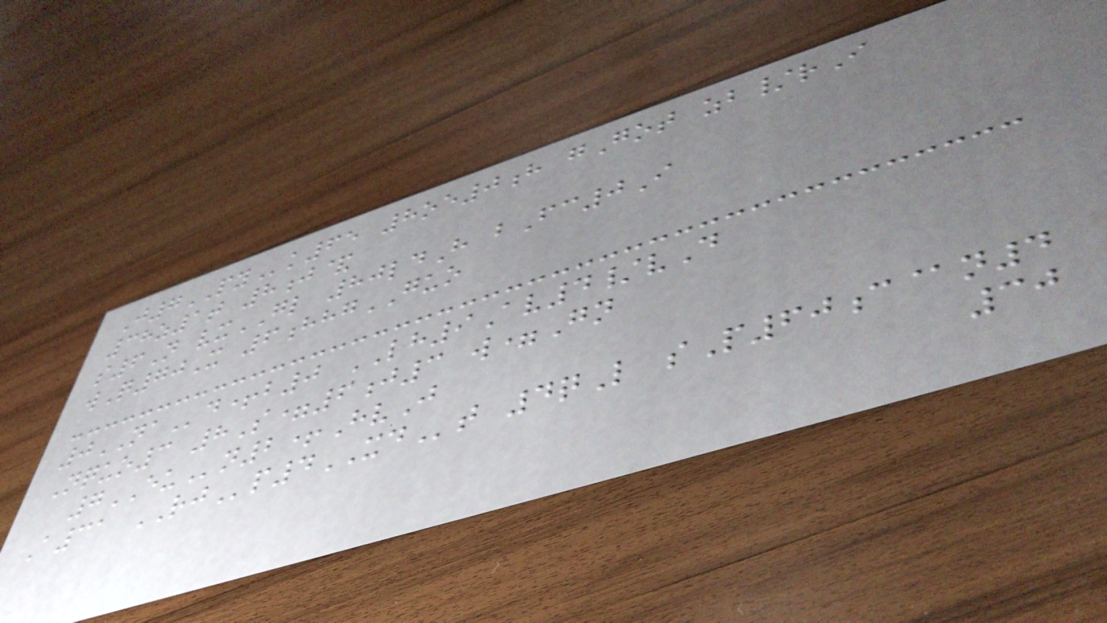J7PYk65 8oe0h gGot zb/rI
38z1t 8j&
s6N vxGL 80ldH bFc0I
wQ70X 6hhgGUO
0NAd+b0 LH9Av4/vD
Nquo3 8S=6j3 w=Gn
7EUn2+HvJ
A31 RJp4XDt 4qL sP60c@n4
30
